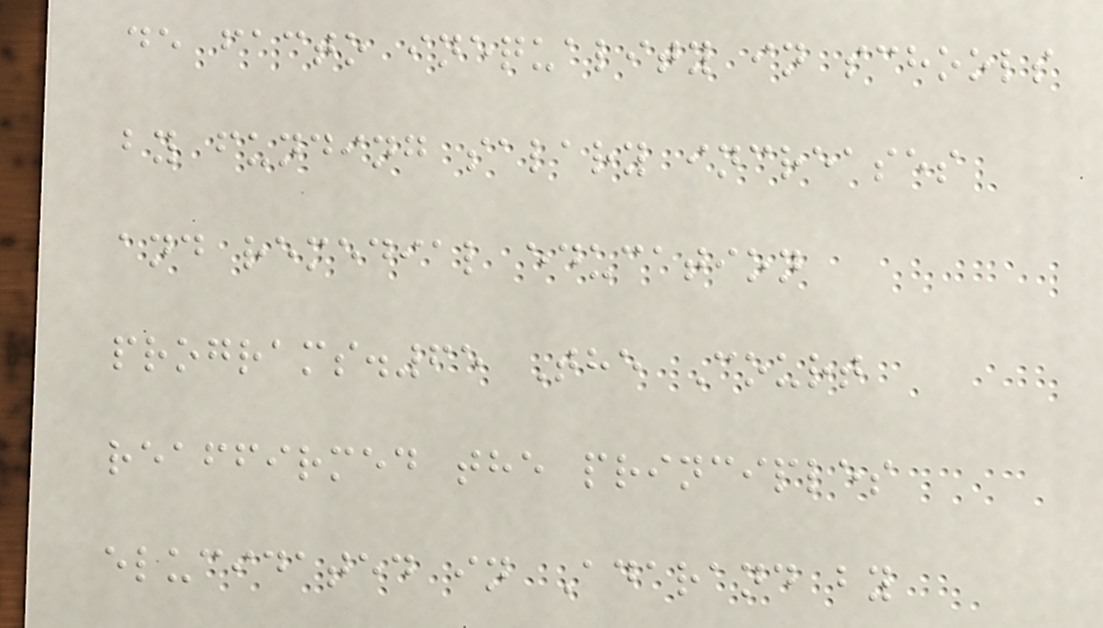de facto inequality in schools
by funding salary increases
and remedial education
programs.65 The Court
reaffirmed the principles
elucidated in Adarand by
